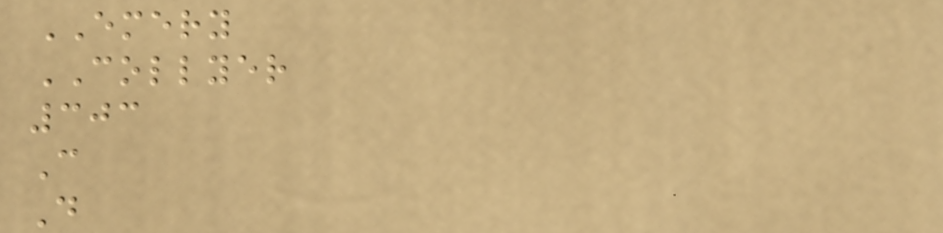EMERY
COLLYER
303
C
D
